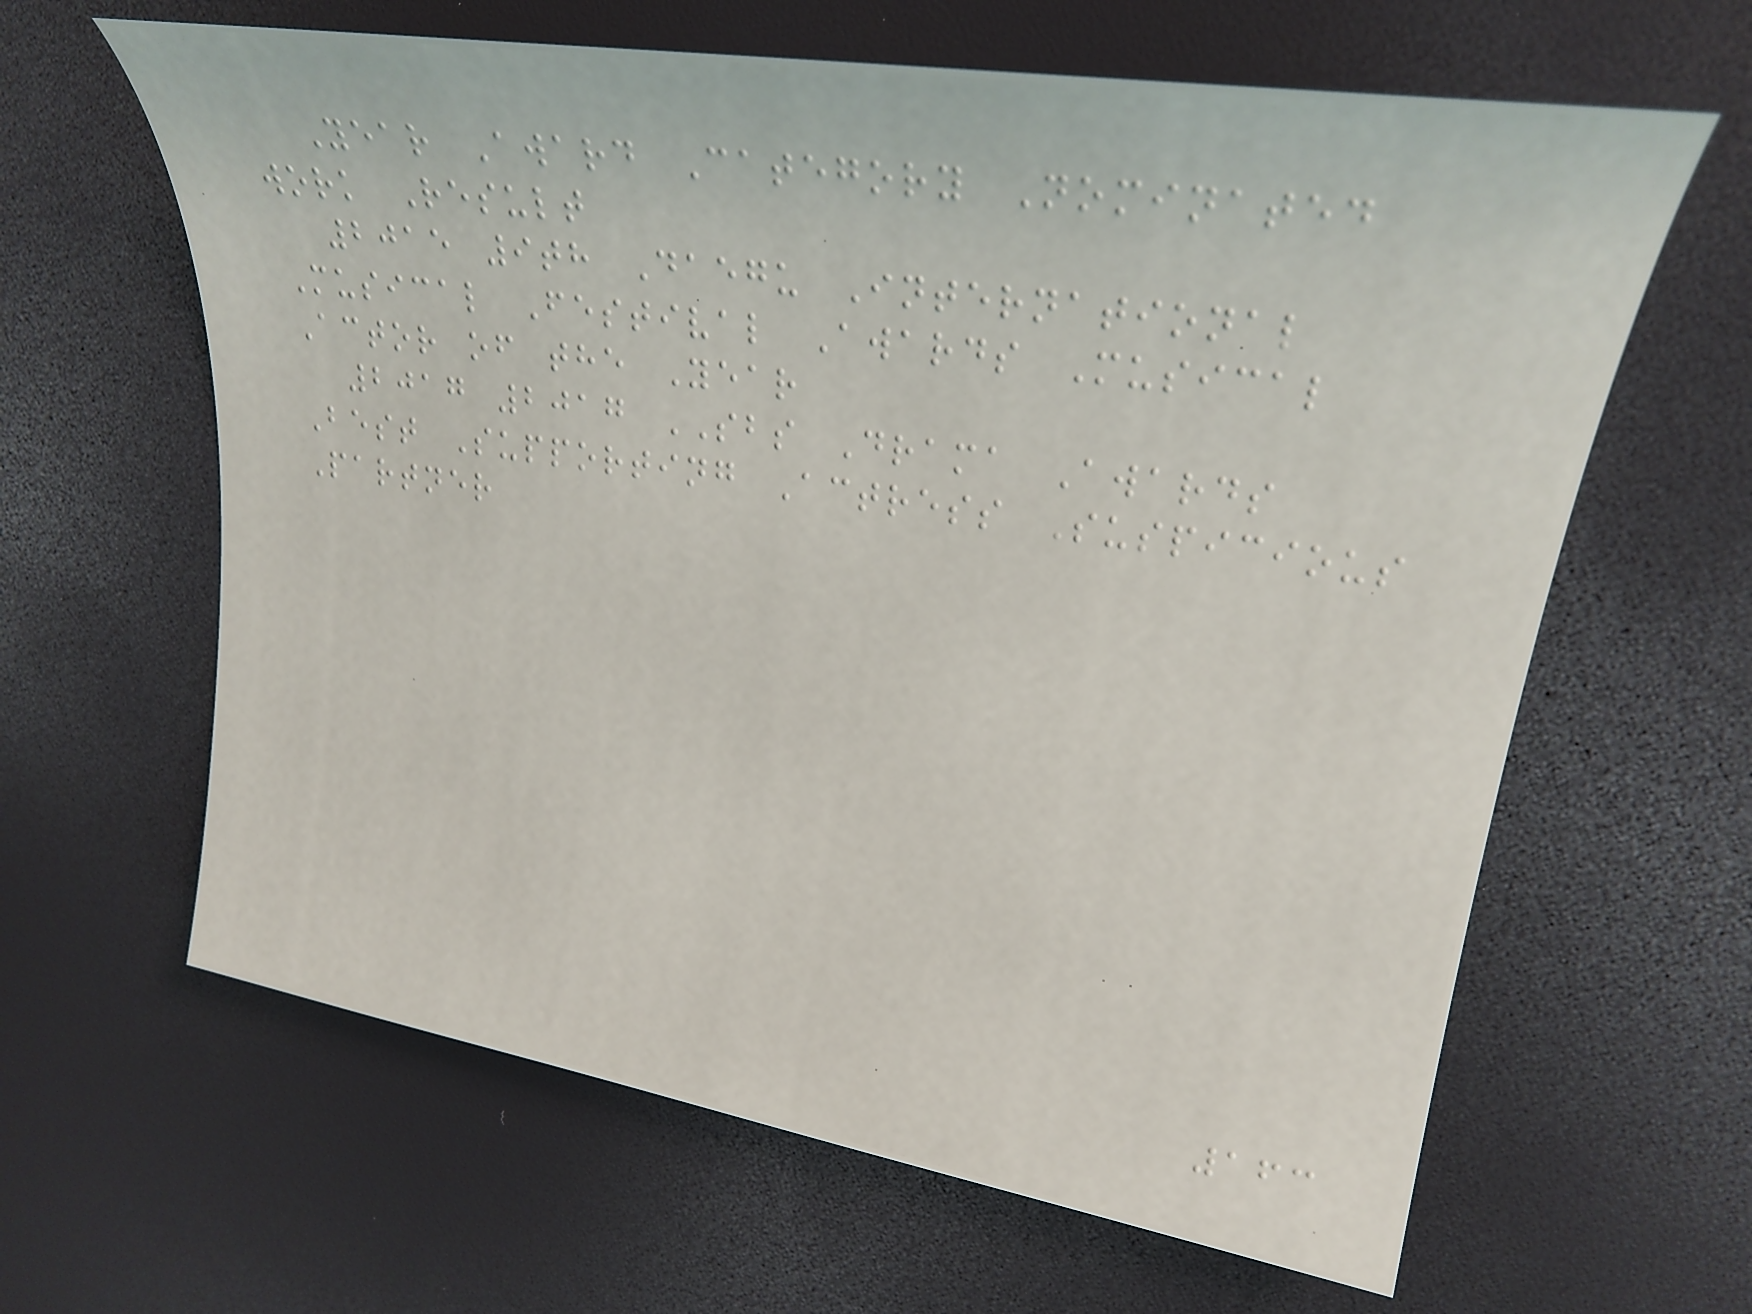Year Award Category Nominated
work Result
2015 9th Daegu International
Musical Festival Awards Musical
Actor of the Year
2017 2017 SBS Drama Awards
Best Supporting Actress Suspicious
Partner
163
